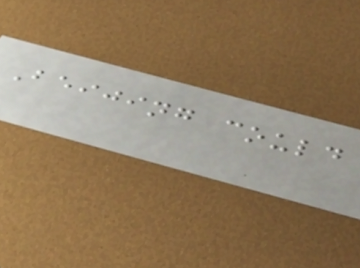Beijing could
